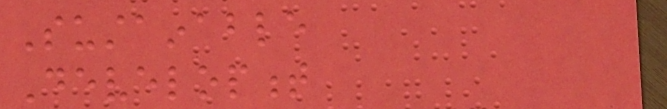Sustainable
Development
